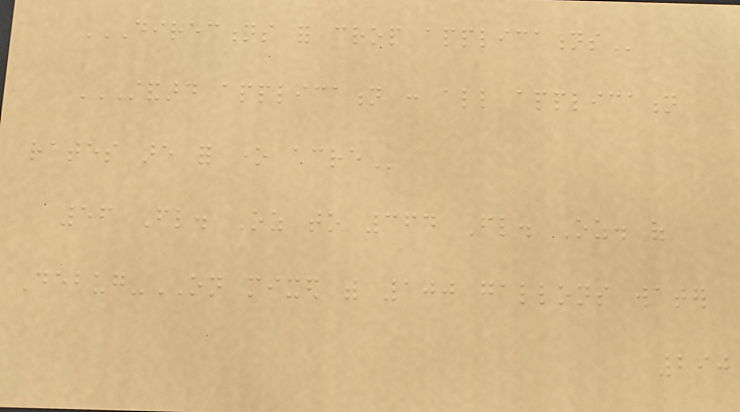DIRECTIONS FOR CROP APPLICATIONS
STANDARD APPLICATION : ALL APPLICATION
RATES ARE FOR ONE ACRE
56 Fl. Oz to 364 Fl. Oz. of
Debug-ON mixed with 100 gallons water
290
